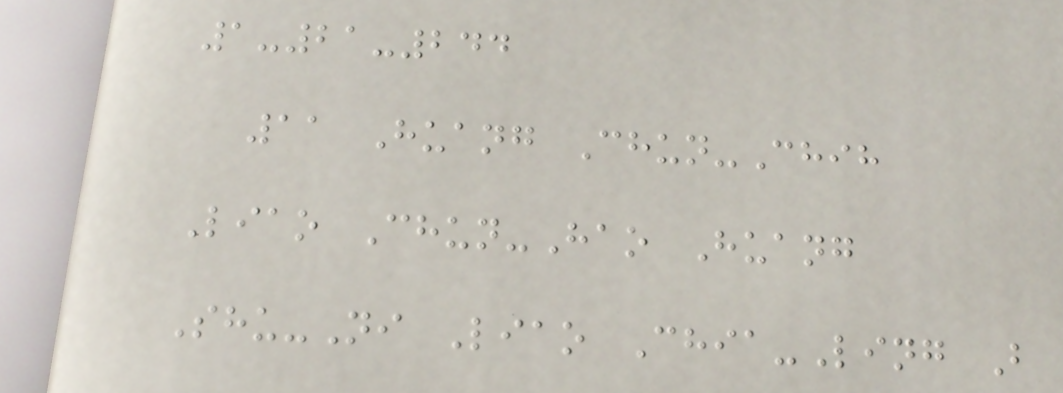1-21-244
11 Huang Chun-Chih
Liao Chun-Hao Huang
Shu-Ni Liao Chia-Ling B
